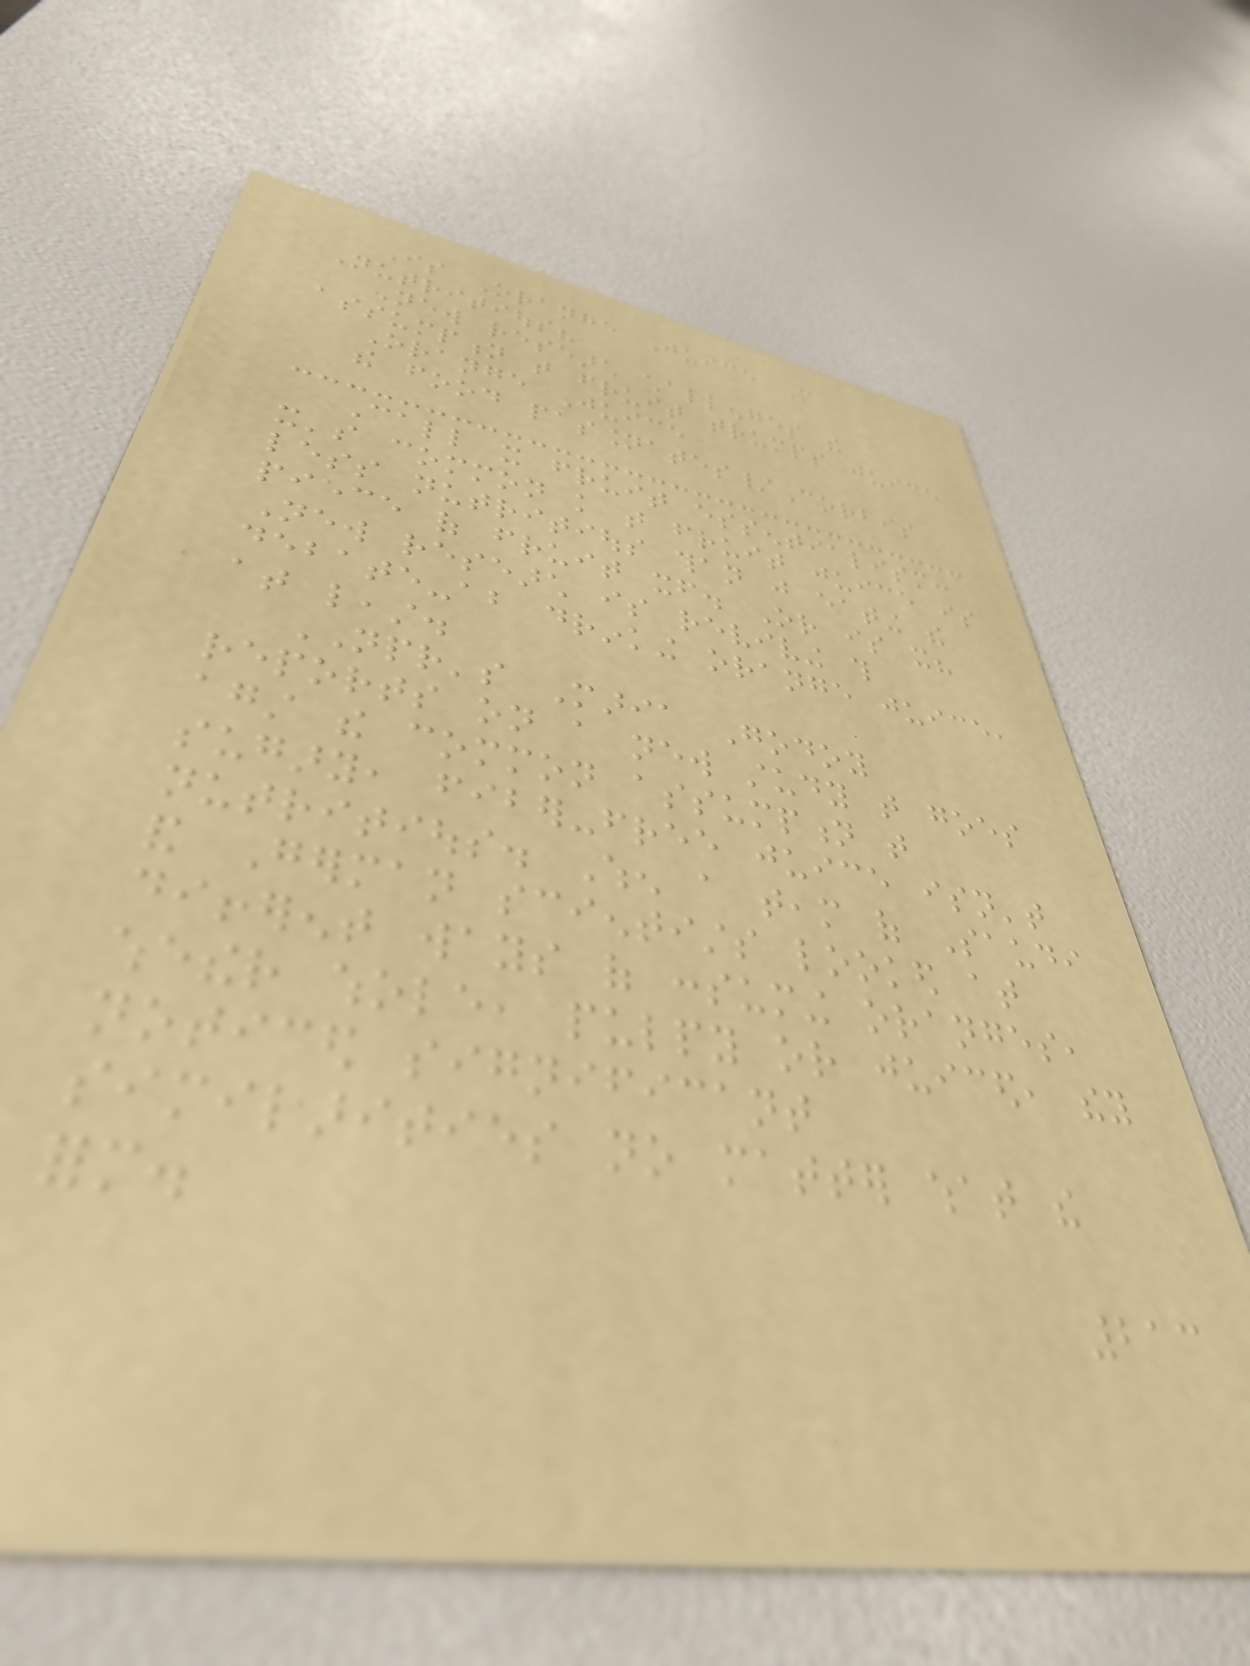Is Orange Juice More
Nutritious?
New research challenges the
assumption that fruit trumps juice
Orange Juice
the food passionates/Corbis
Call it fruit essentialism:
it's common knowledge that fruit juice is
less nutritious than just eating the
piece of fruit itself. Or is it?
New research is reviving this
debate-about drinking orange juice,
at least.
NPR's Maria Godoy
reports on a new study that goes
against the common assumption that
sugary, fiber-free juice isn't
nutritious. When a team of Saudi
and German scientists looked at
different ways of consuming oranges,
whether whole, pulpy or juiced, they
noticed significant
similarities no matter what the
form.
213
